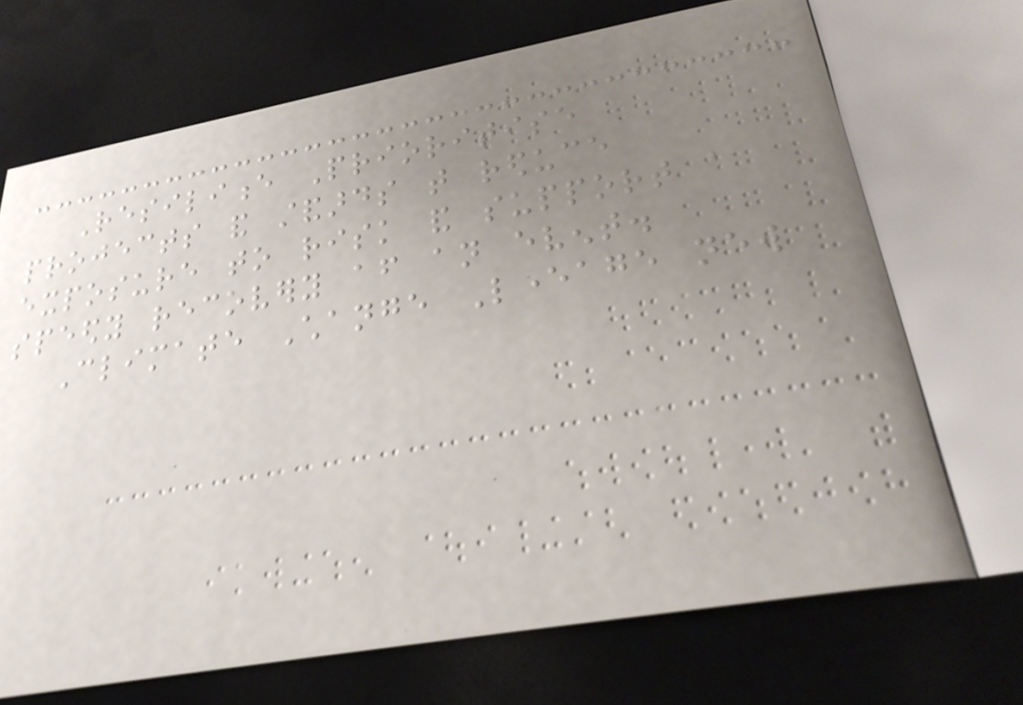Resilience Prioritise
projects and standards that reduce
exposure to risk and support a
speedy recovery after an event.
Climate Change Leverage new
